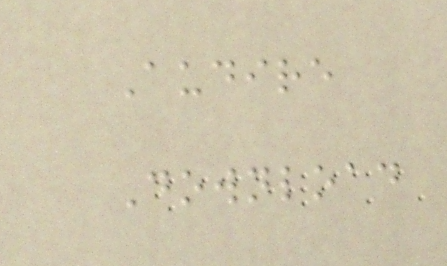Audire
Download
